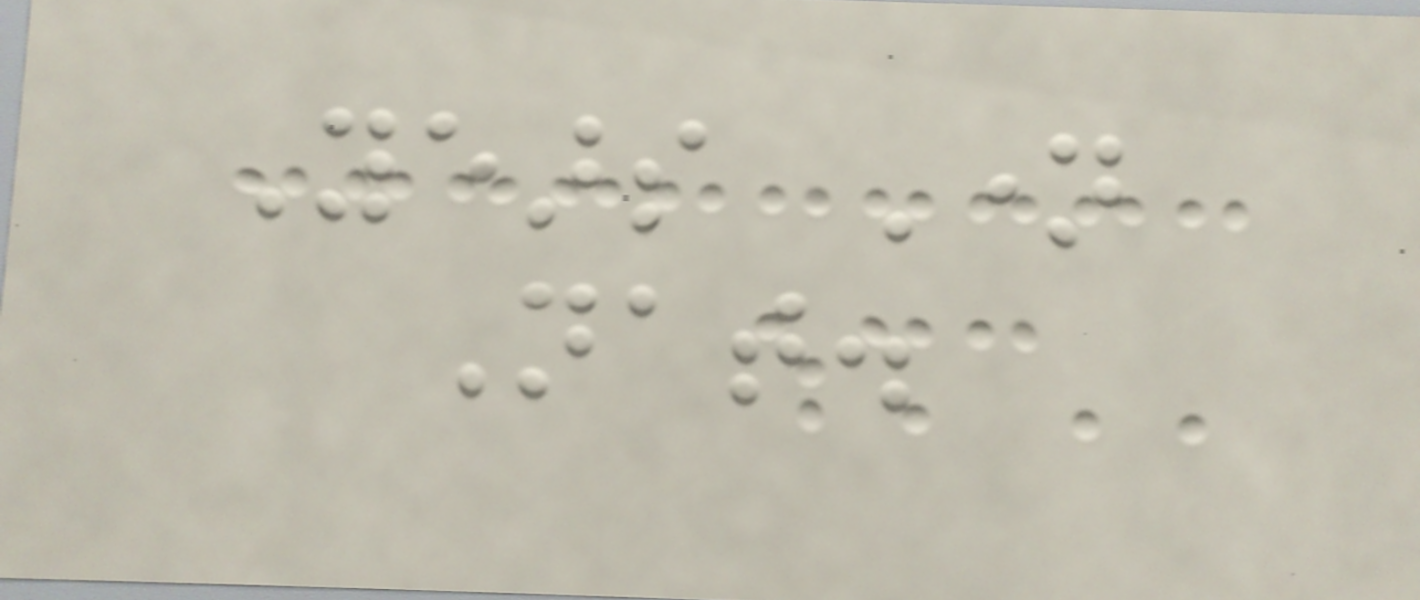Years Name
Nat.
